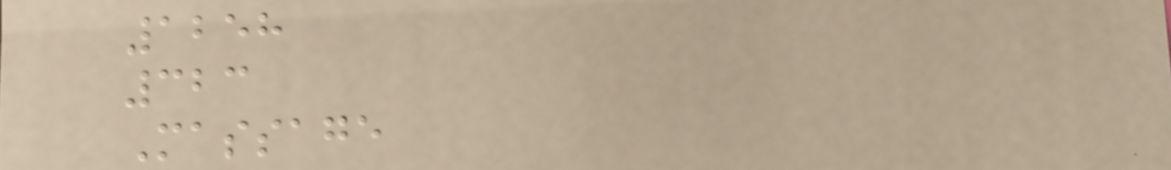1258
323
Massage
